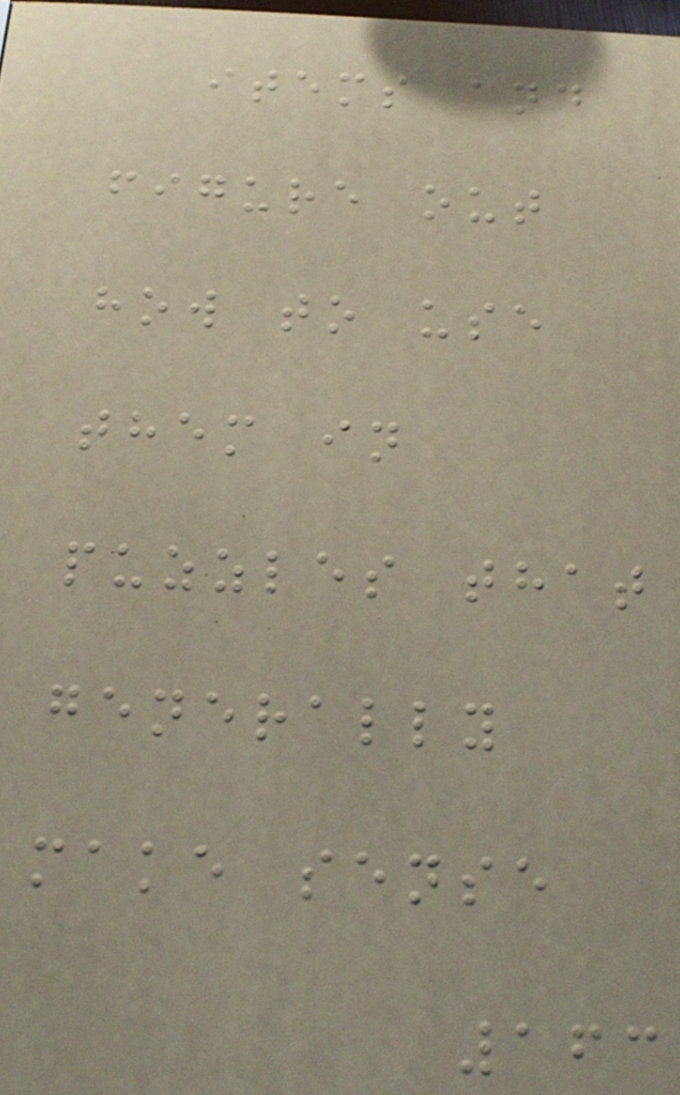items and
figure out
how to use
them in
puzzles that
generally
make sense
163
